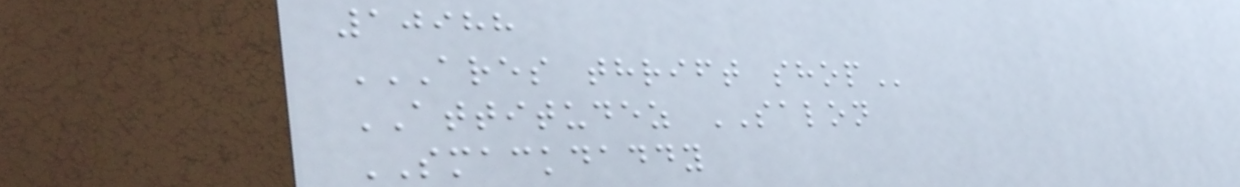10988
ARES THRIFT SHOP
ATTITUDEZ SALON
SMACKDADDY
